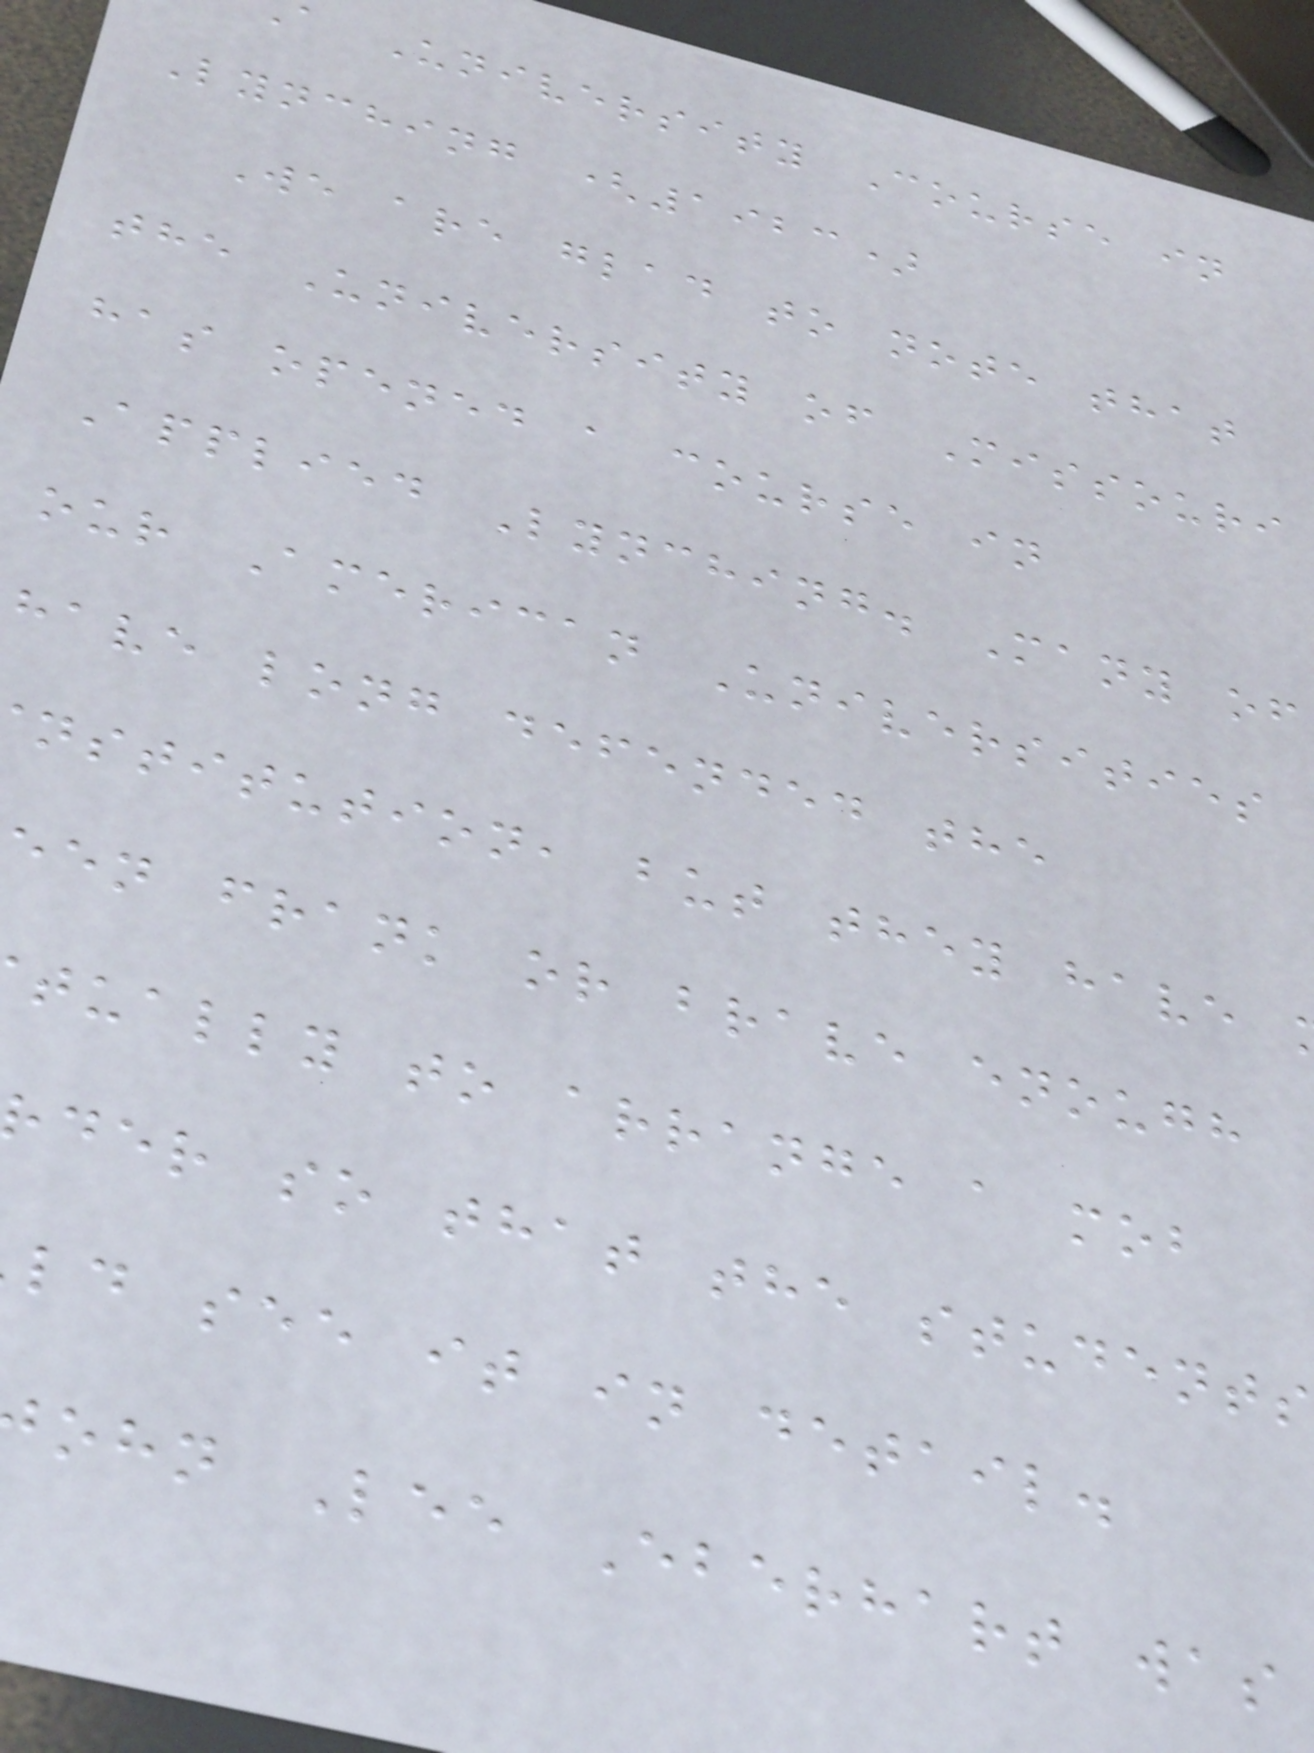a University Course in
Lynching (1923)
We are glad to note that
the University of Missouri
has opened a course in
Applied Lynching. Many of
our American Universities
have long defended the
nstitution, but they have
een frank or brave enough
tually to arrange a mob
der so that the students
ld see it in detail.
ohn Lee Eberhart was
